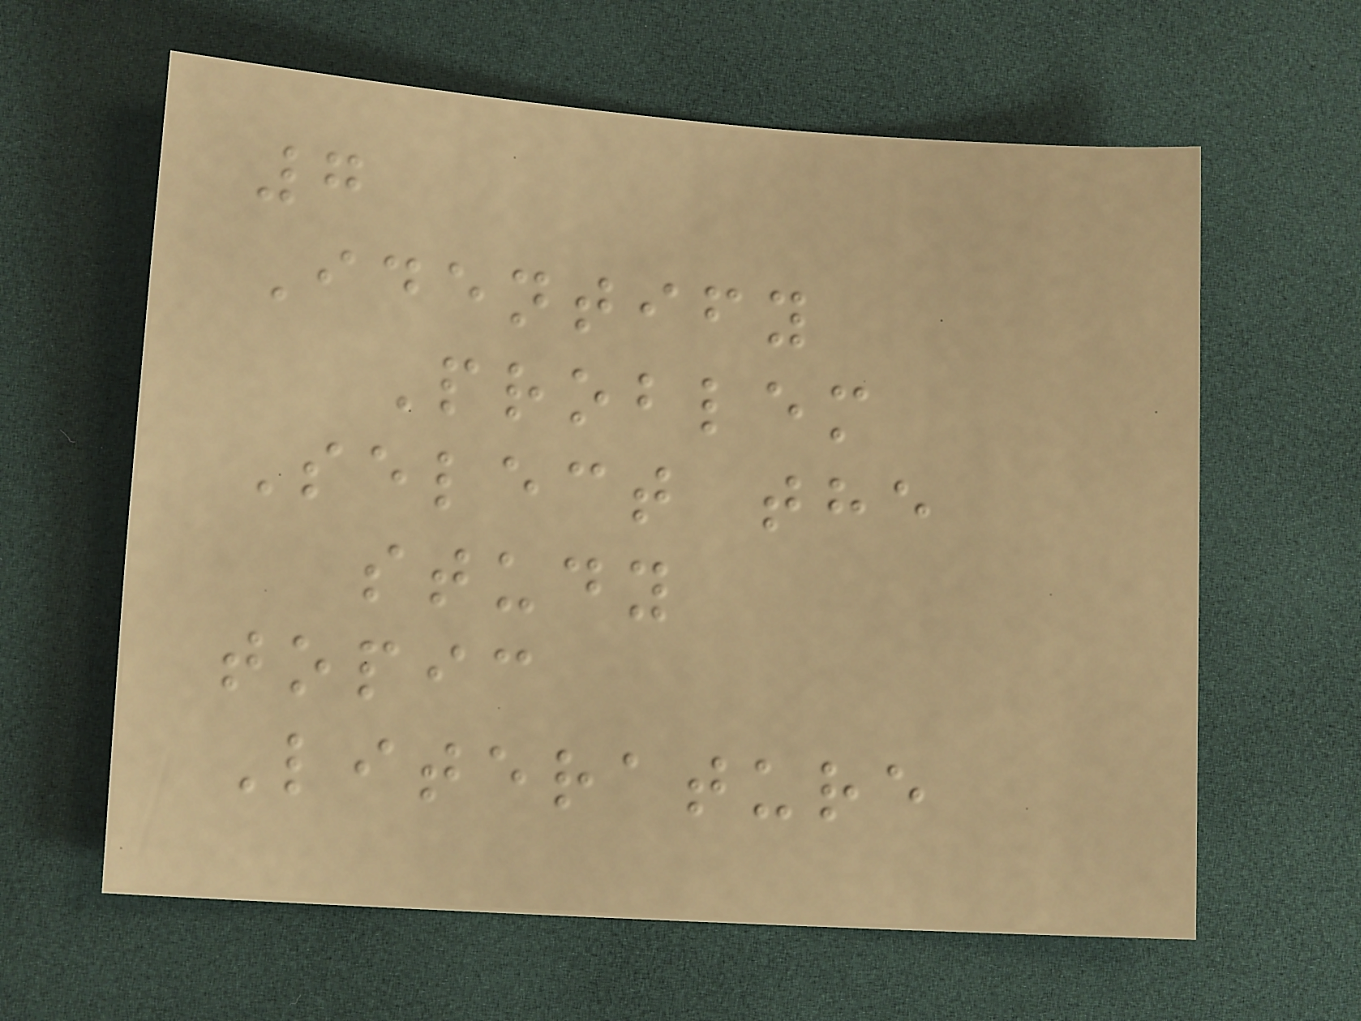7
Identify
Problem
Select the
study
topic
Literature
